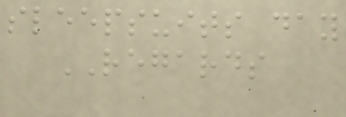sleepsuits day
REGARDS
